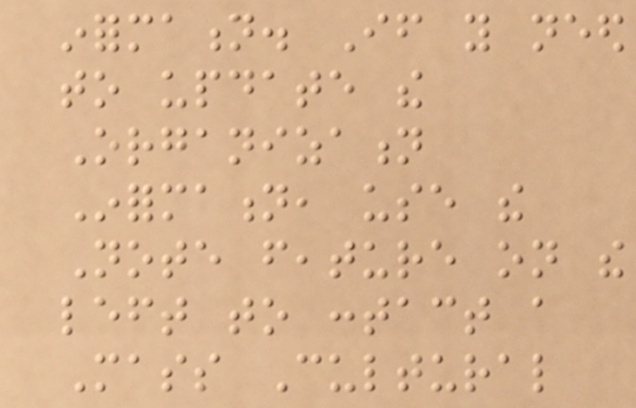information. If you need
to update the
Organization
Information, use the
Note feature on the
left to contact a
Mass Cultural
